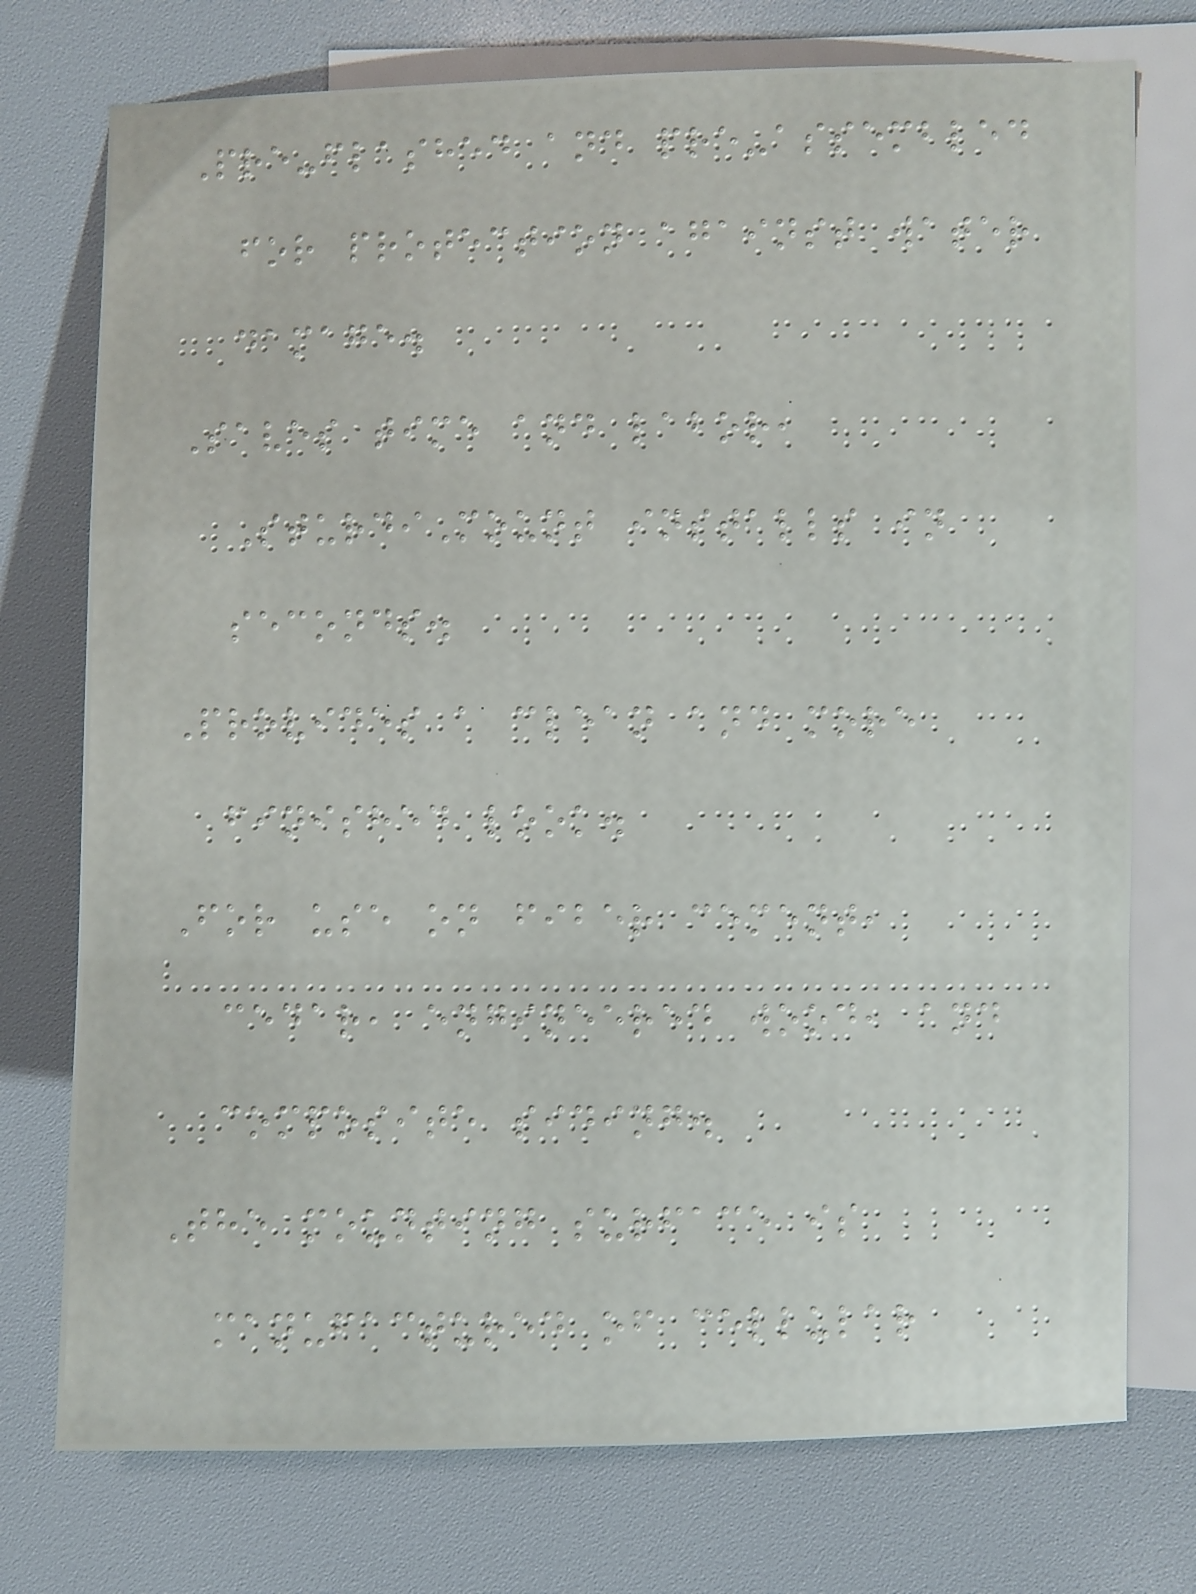Pre-flashed and pre-assembled
for protection against water
damage.
Saves time and labor,
SturdiMount installs in
seconds.
Provides a clean and more
finished look.
For use on fiber cement,
cedar, engineered wood, and
composite siding.
The mounting surface is
manufactured of cellular
